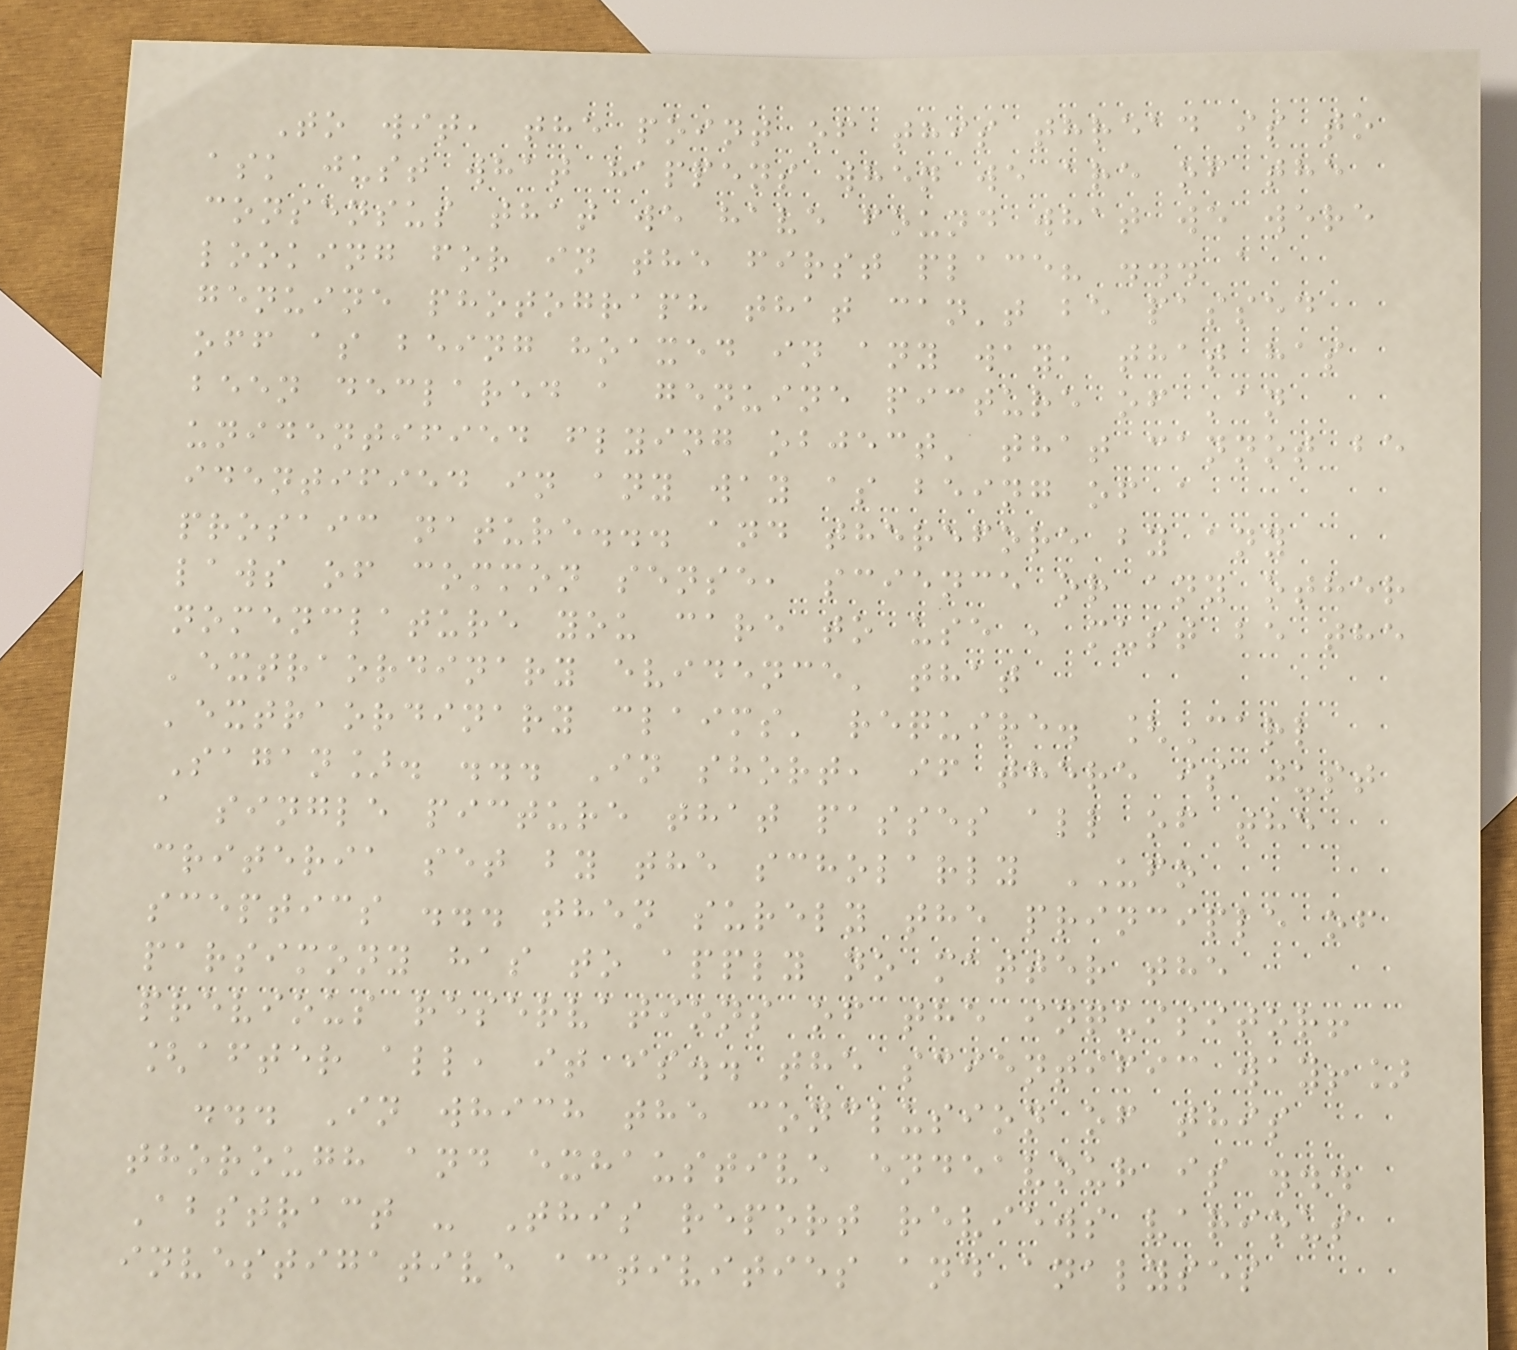To wit, the point of this thread is to
ask just what happens when we are of the
consensus that we have found what we were
looking for in the first place? ... a
genuine photograph that can't be passed
off as being hoaxed in any way, that has
been declared a genuine picture of 'an
unidentified flying object' that cannot be
identified in any way as being of a
prosaic nature... and therefore by any
laws of common sense, science or any other
nomenclature you care to use , must be the
'extraordinary evidence' that
'extraordinary claims' require. [Carl
Sagan]. ... In short, if there is just
a single picture that passes all of the
criteria set by the scholarly UFO
sceptics ... then surely the principle of
parsimony has to apply no matter the
previous reservations of the inquisitor!
[after all, it is.. the scientific way!]
... In which the conclusion of this
thorough and exhaustive endeavour is ...
Abstract - This report reviews various
investigative activities and analyses
